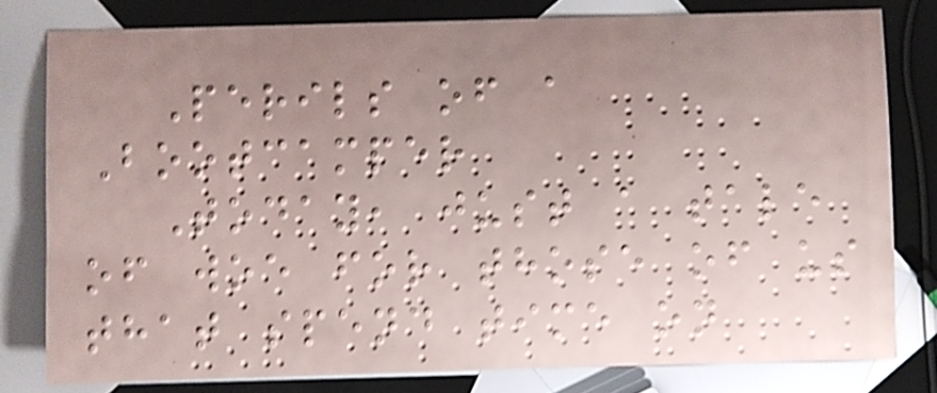Perils of a
Bootcamper
Today, just a tale
of woe for those of us
that spend time on
